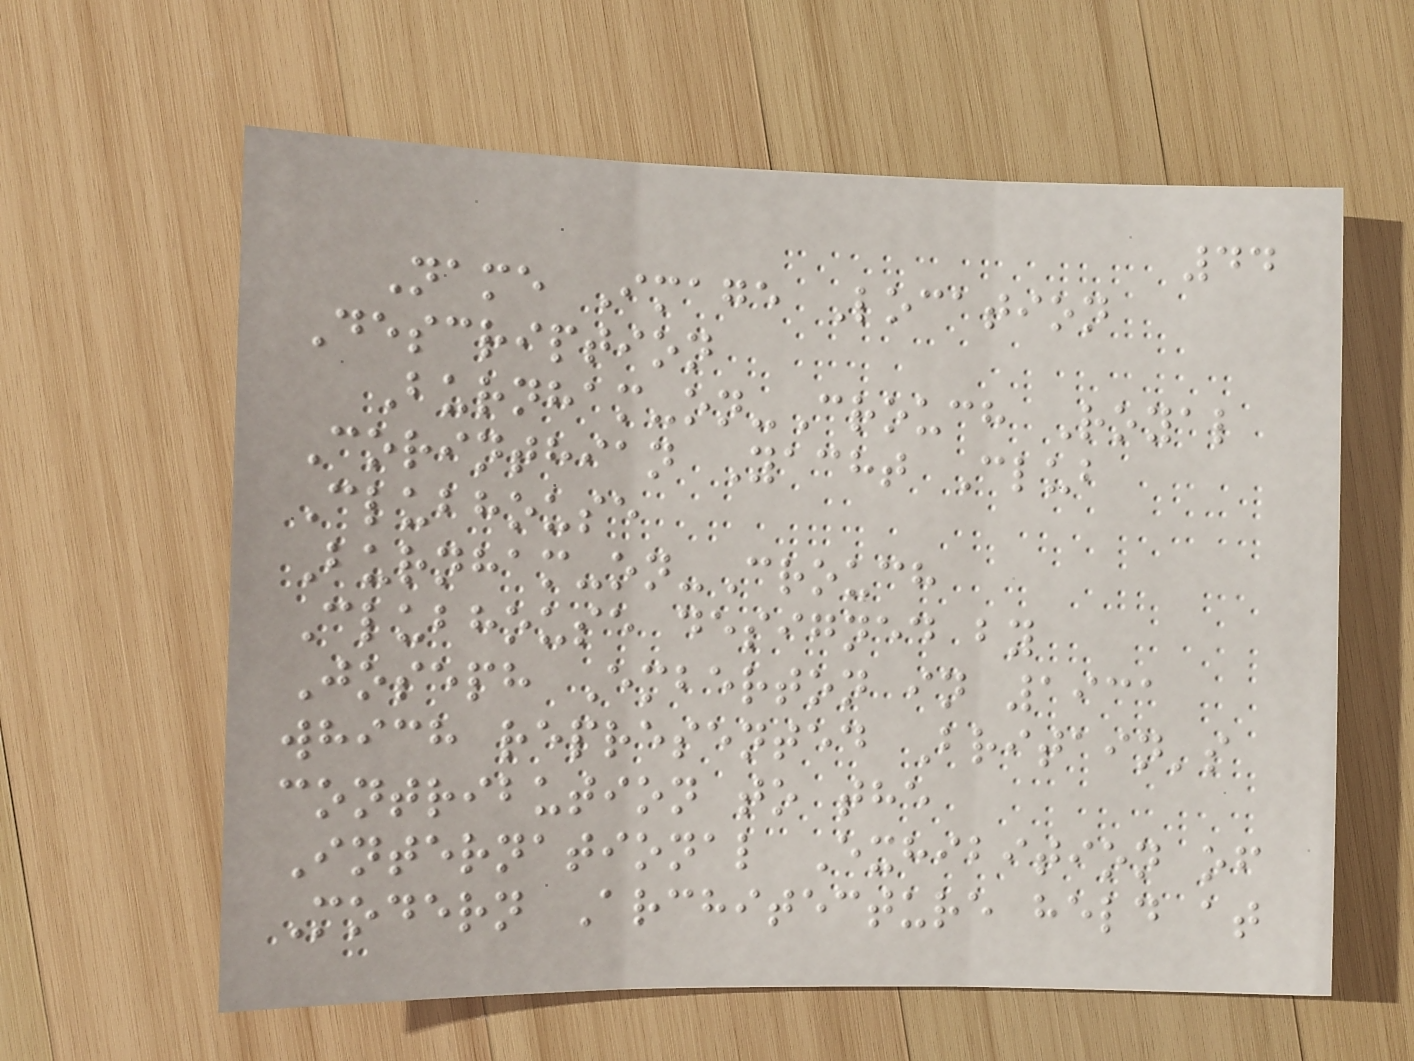44
Name Image Location
Description
Burnham-on-Crouch Royal
Corinthian Yacht Club
Clubhouse
Burnham-on-Crouch
Clubhouse designed by
Joseph Emberton in 1931
which represented Britain's
contribution to the
International Exhibition of
Modern Architecture held at
